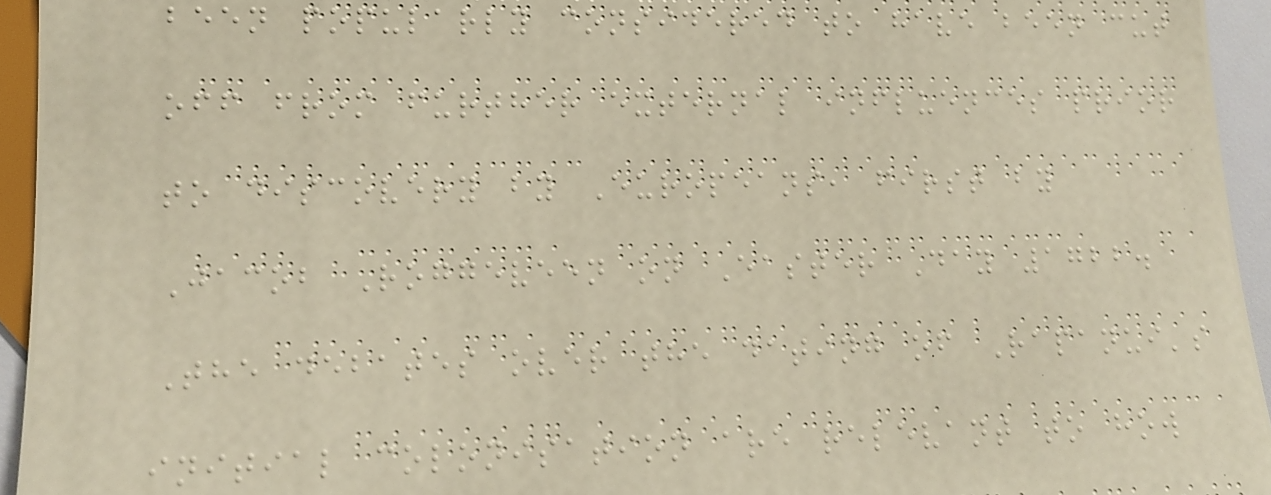been popularly considered to have been cut
off from further external influences prior
to discovery by Europeans, first by
Jacob Roggeveen on Easter Day 1722.
The debates over the dating of Rapanui's
initial colonisation are relevant to how
